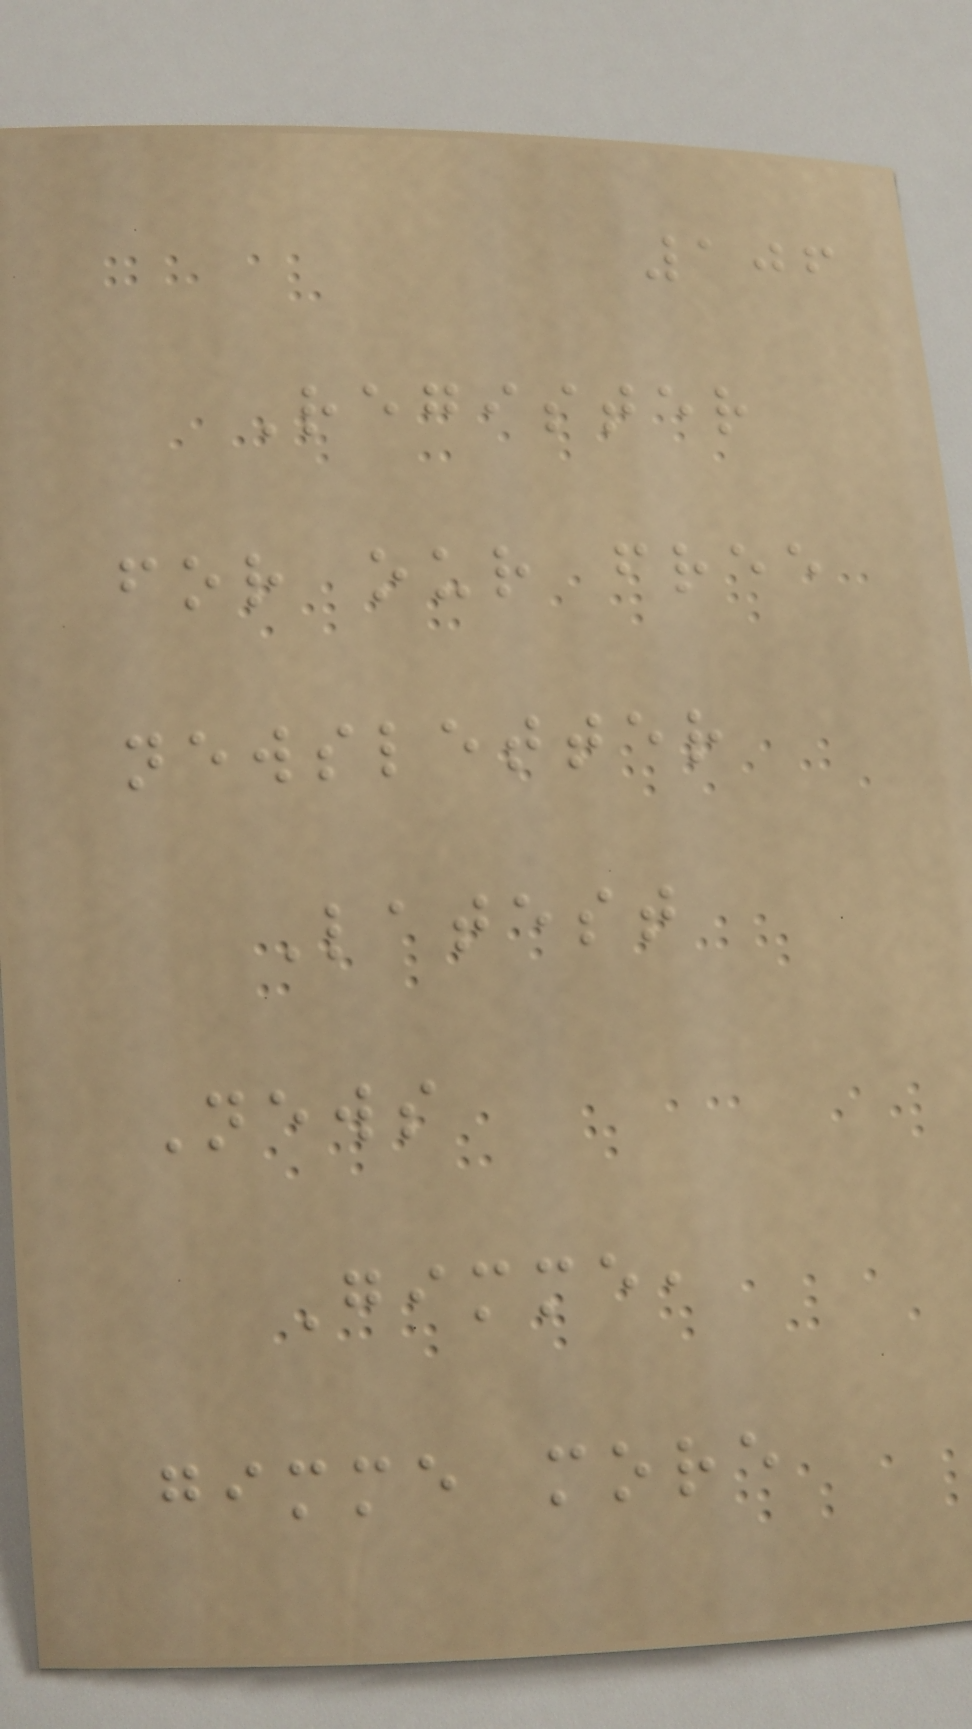106
Register
for our free
newsletter
Latest
News
Gimme,
gimme more
